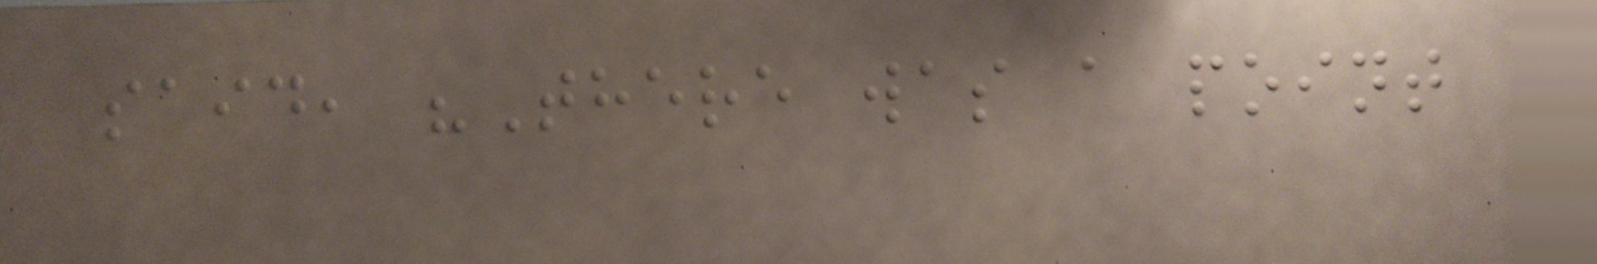said, "There was a point
